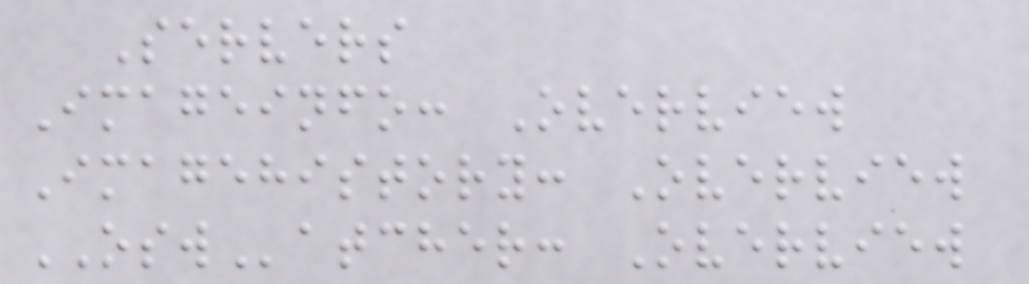Servers
Imageinfo: Overview
Imagehistory: Overview
OSWatcher: Overview
